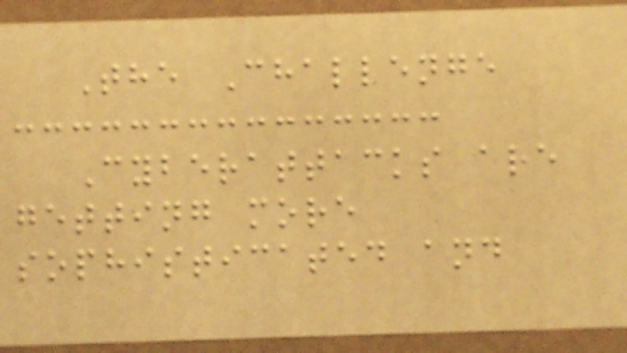The Challenge
Cyberattacks are
getting more
sophisticated and
